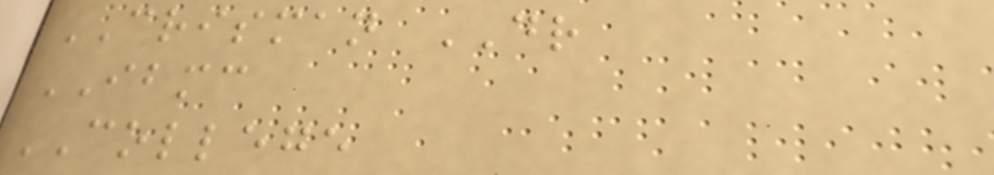CRISMAN DR
IBMC
COLLEGE
